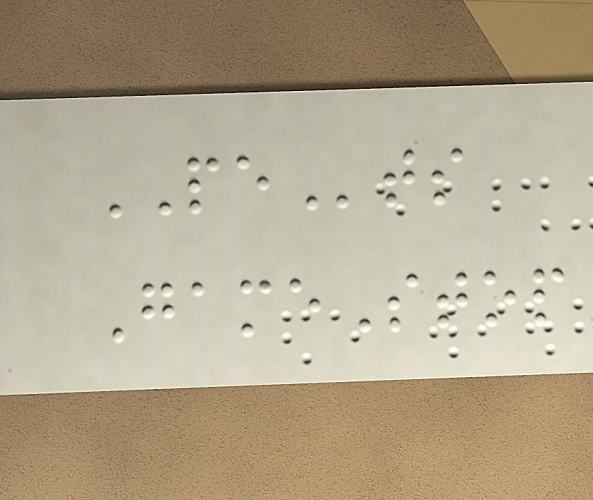PEts
GameStop
